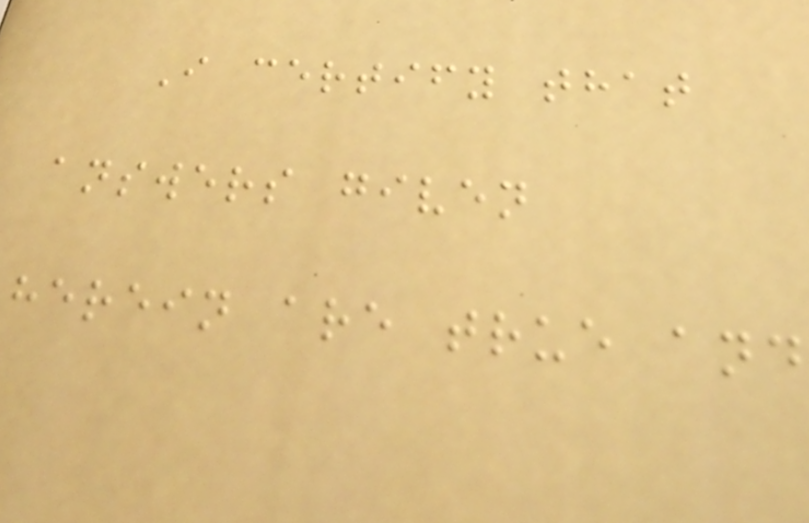I certify that
answers given
herein are true and
